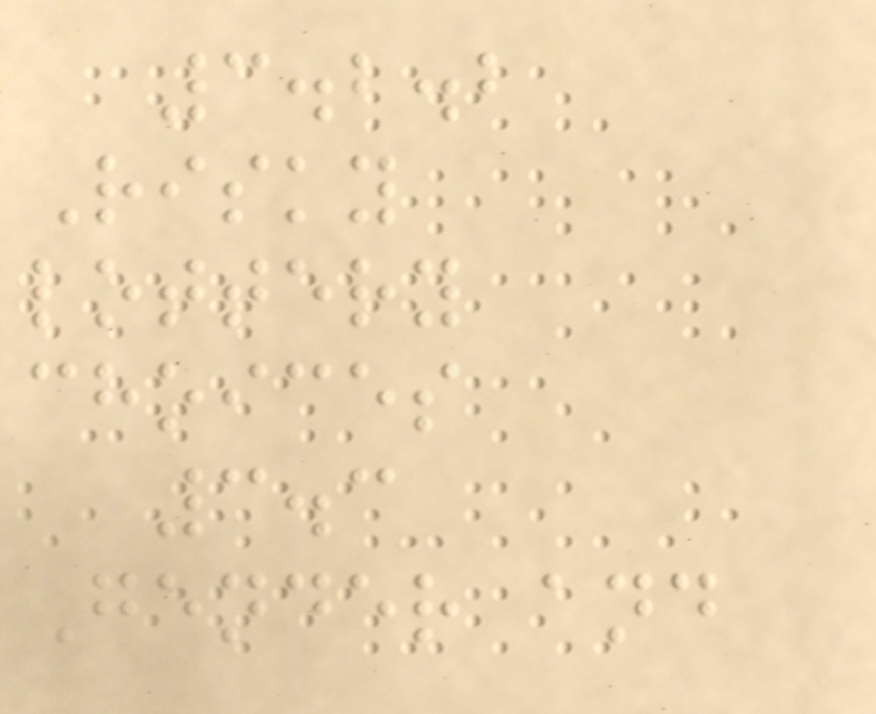3.2.2
Risky
lottery
choices
3.3
Gender and
